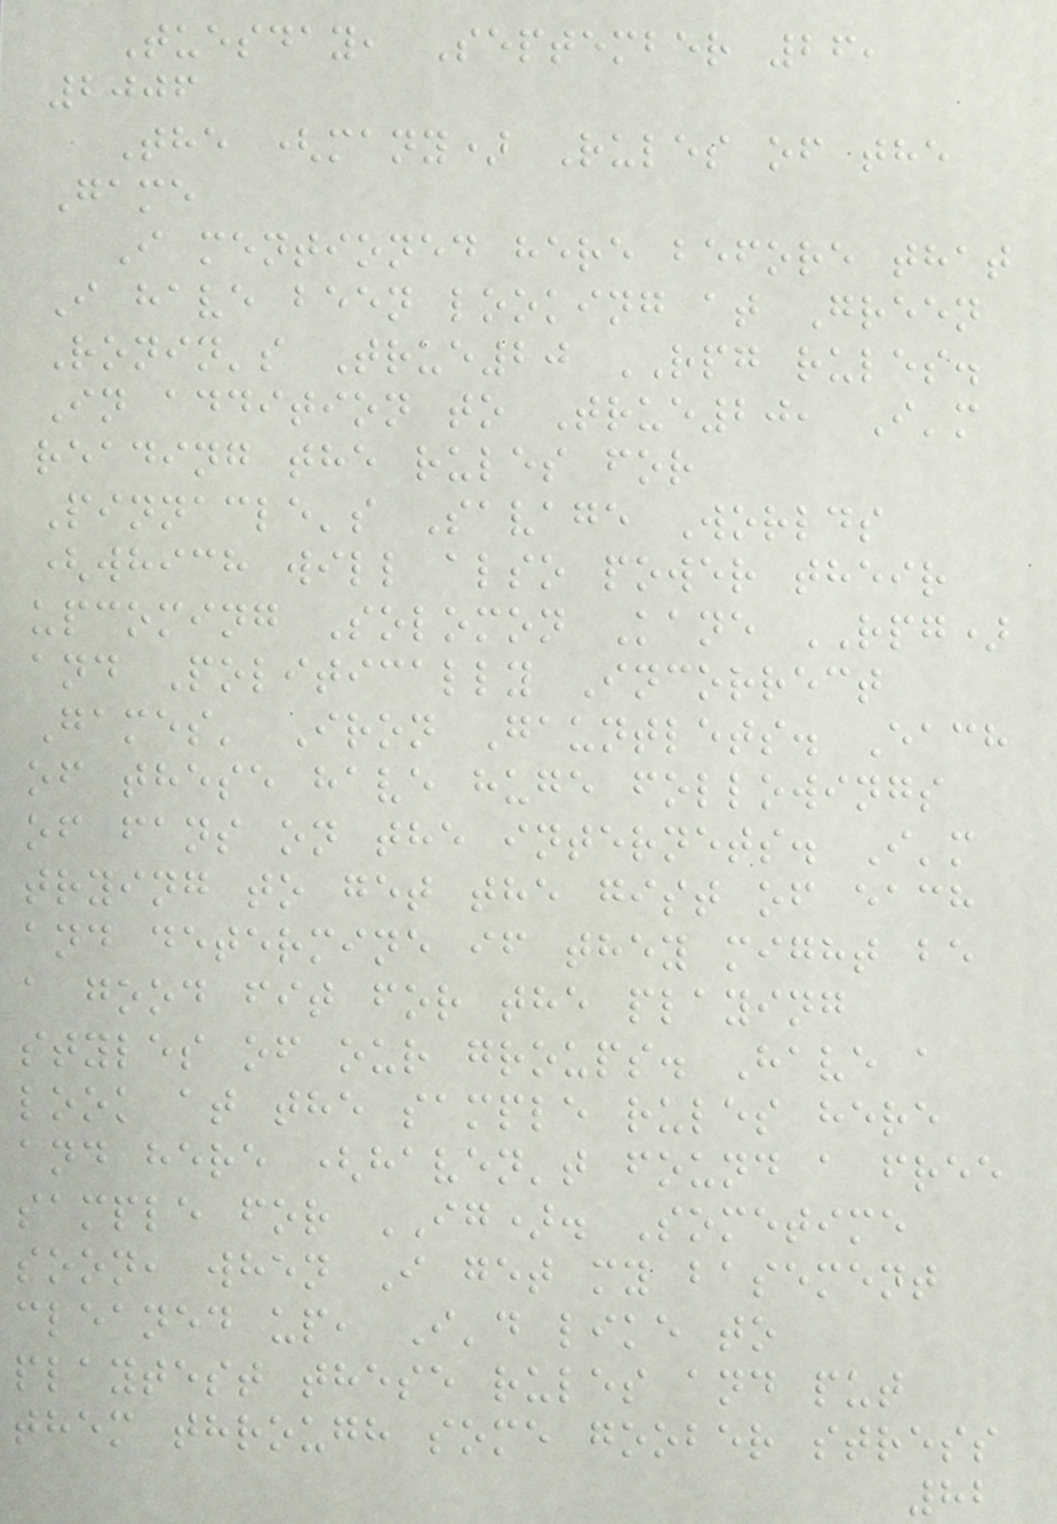Tuesday, September 26,
2006
The (many) Rules of the
Game
I mentioned here before that
I have been looking at Green
Ronin's True20 RPG rules.
In addition to True20, I'm
reading the rules for
Pinnacle's Savage Worlds
(which will also power their
upcoming Solomon Kane RPG)
and Politically Incorrect
Games' Iron Gauntlets. Each
of these have huge followings
of fans on the internets. I'm
trying to get the gist of each
and determine if they might be
a good fit for the playing
styles of our groups. Have a
look at the sample rules here
and here (haven't found a free
sample for IG). Sometime
soon, when I get my basement
cleaned up, I'd like to
playtest these rules and put
them through some goober stress
82
